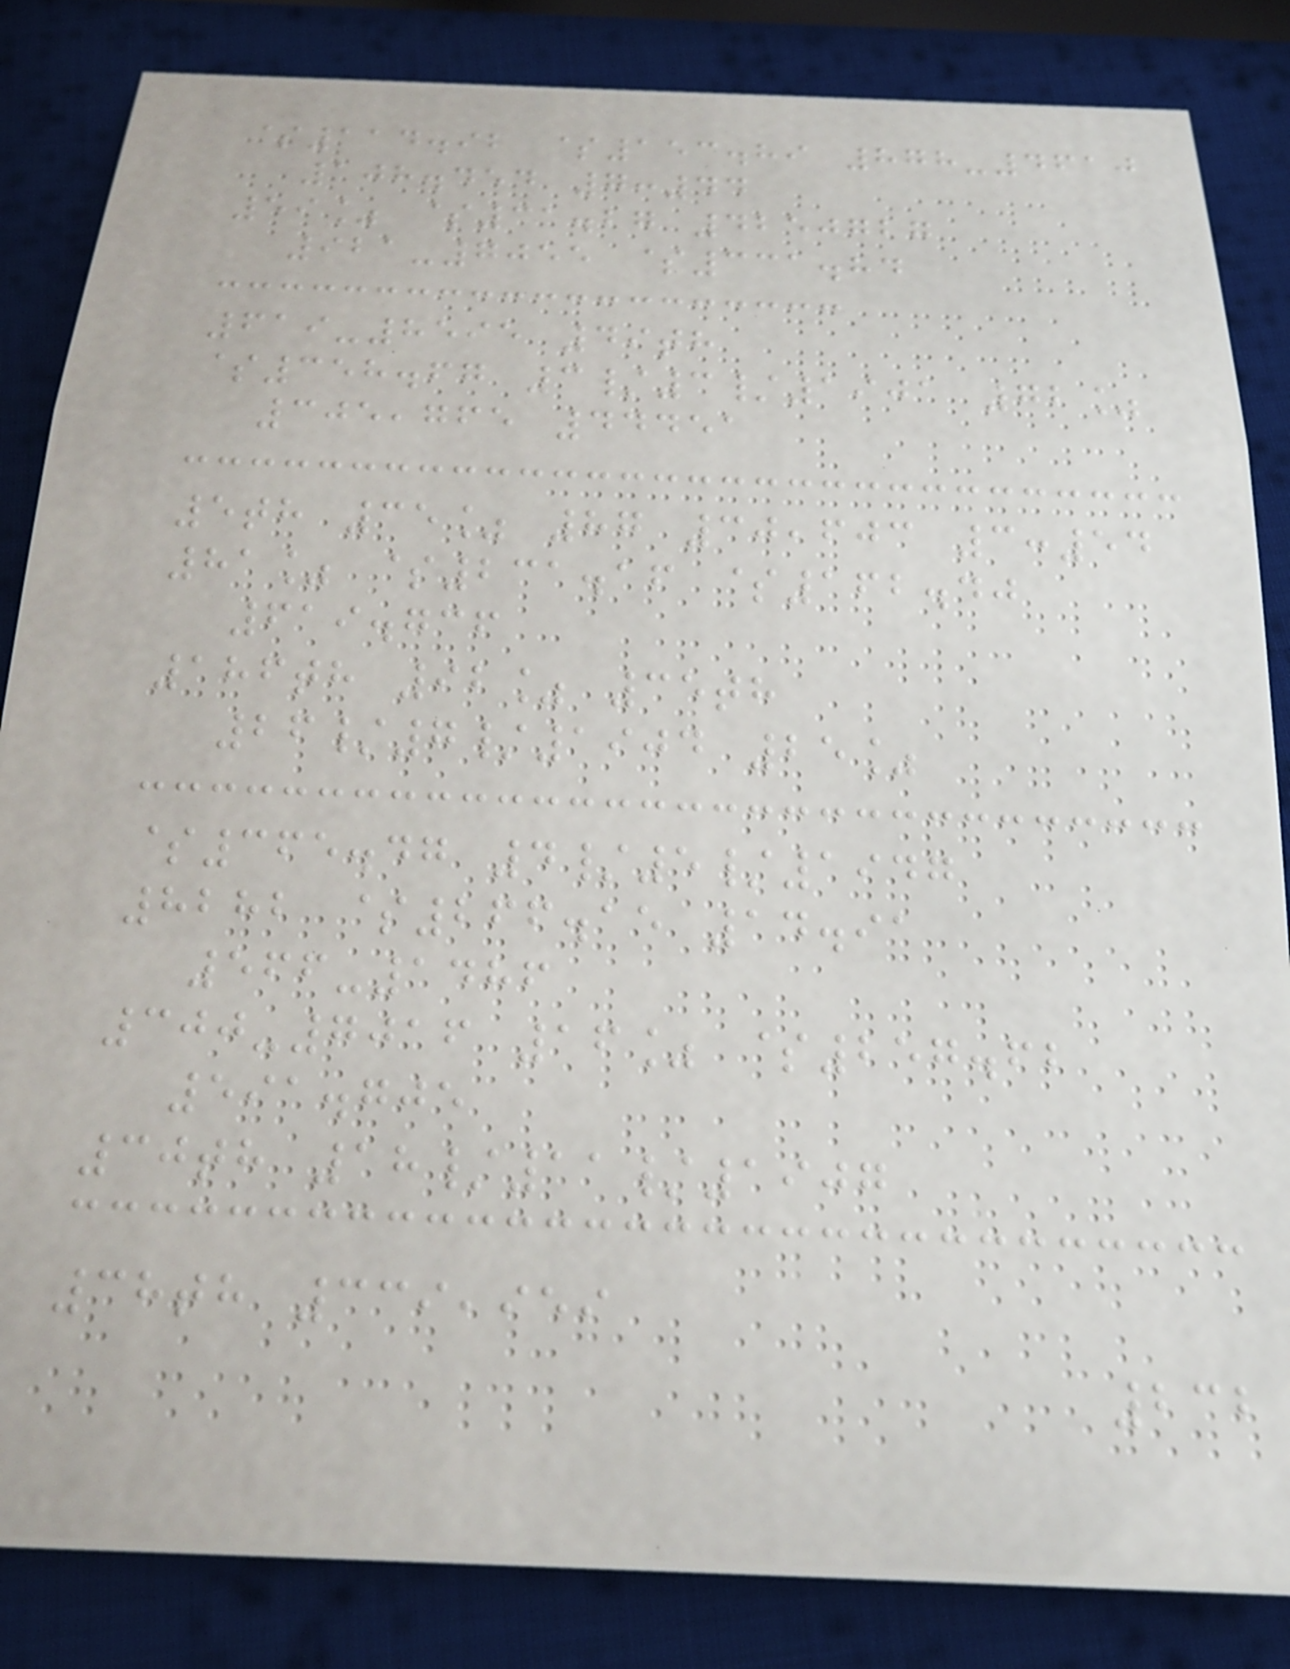$114.92 $153.89 878-4610
108.454 7:44
59% $31.27 4250727
921-7055 $331.84
619-8595 49th
$358.67 3/3/1901 72%
305,765 44451
5th 35% 87 30,603 3:54
81% $231.16 $162.40
619.736
186th 92% 35th
26/7/1904 25%
$365.47 4/5/1947
8282 $266.15 14.91
566-1486
300-7016 16% $257.62
591.705
30th 18/11/1907
38th 339,959
232
